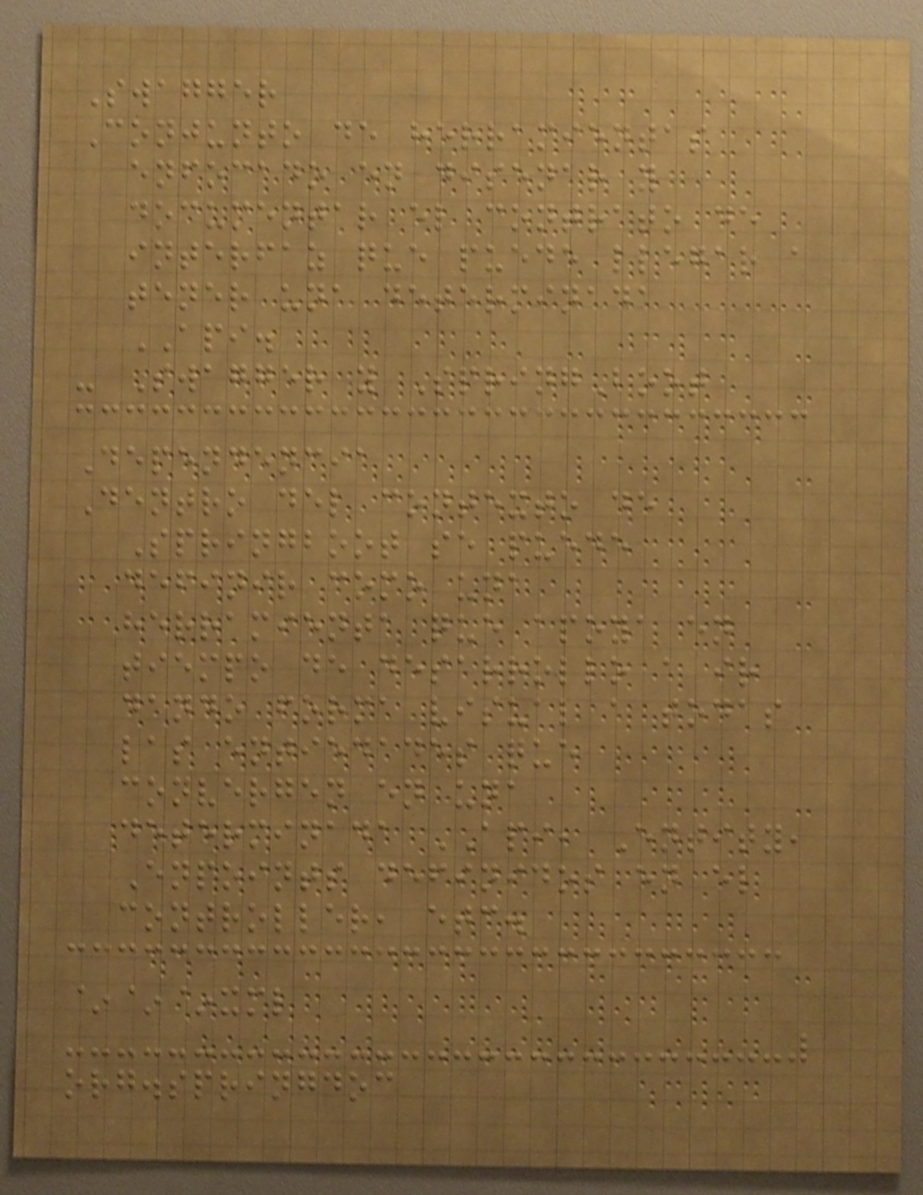Swagger
Conjunto de herramientas
enfocado en disenar y
documentar el contrato de
interfaz que puede llegar a
tener una determinada
API.
- Swagger y SpringBoot
Dependencia
Dentro del contexto de
Springboot se puede
definir como una
herramienta que apoya en
tiempo de desarrollo a ir
dando forma visual a todas
las entiedades que
convergen en una
determinada API, Entity,
Enpoints definidos en el
controller, etc.
~~~xml
org.springdoc
